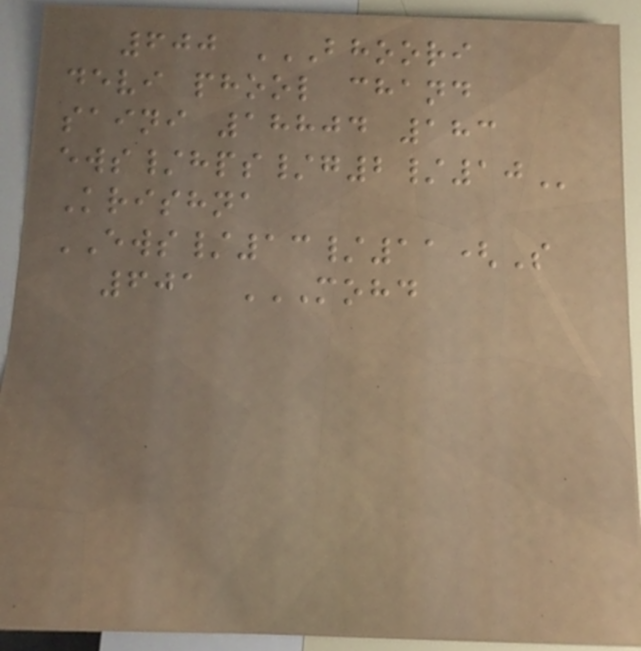600 BHOORI
DEVI PHOOL CHAND
SAINI 18804 183
EWS/HPS/G2/10
Krishna
EWS/13/11(S
601 MOHD
